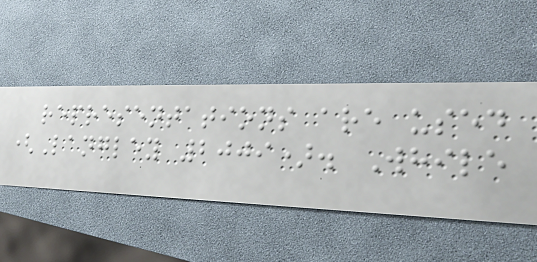representations are used
(Langley 2009). While
